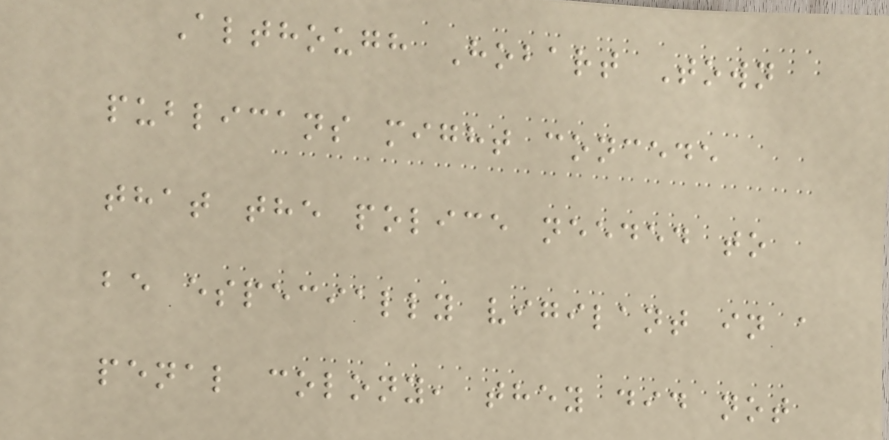Although Hobart Town
publicans might concede
that the police needed to
be especially vigilant in a
penal colony, they did not
